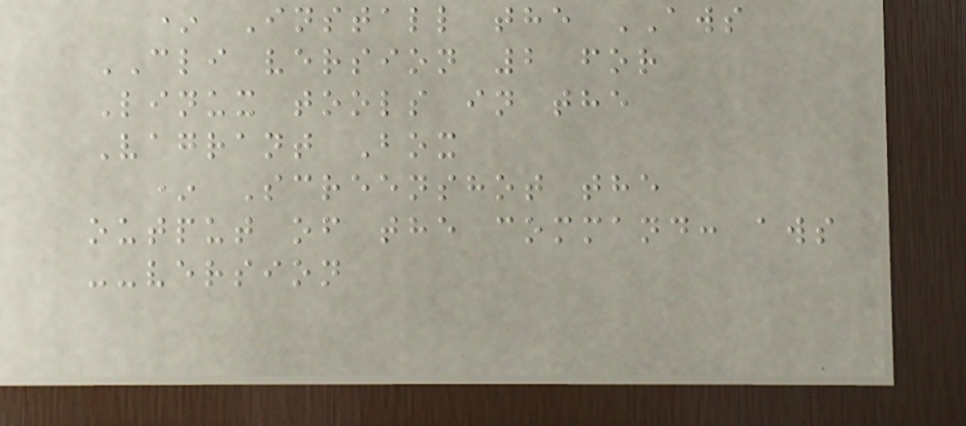* Install the AWS
CLI version 2 for
Linux tools in the
Vagrant Box
* Screenshot the
output of the command: aws
--version
